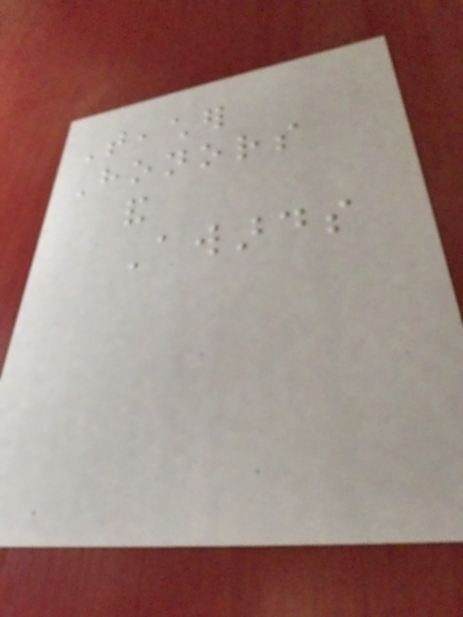Teacher
Honors
and
Awards
